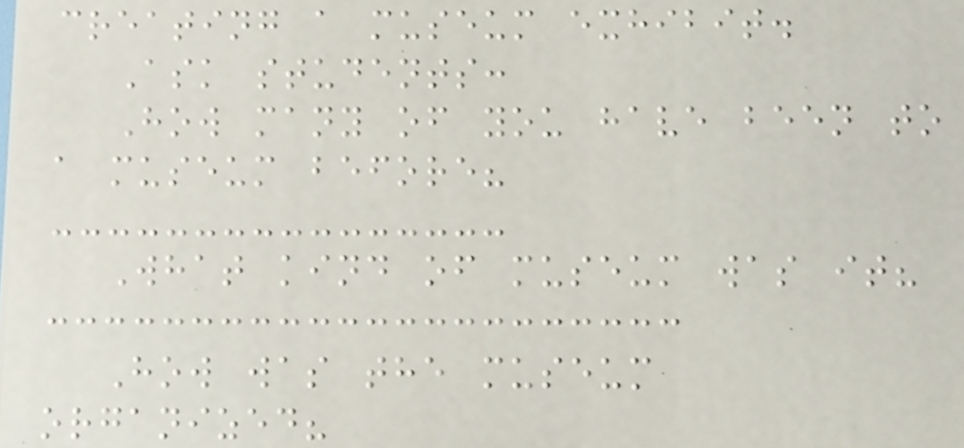creating a museum exhibit.
Ask students:
How many of you have been to
a museum before?
What kind of museum was it?
How was the museum
organized?
